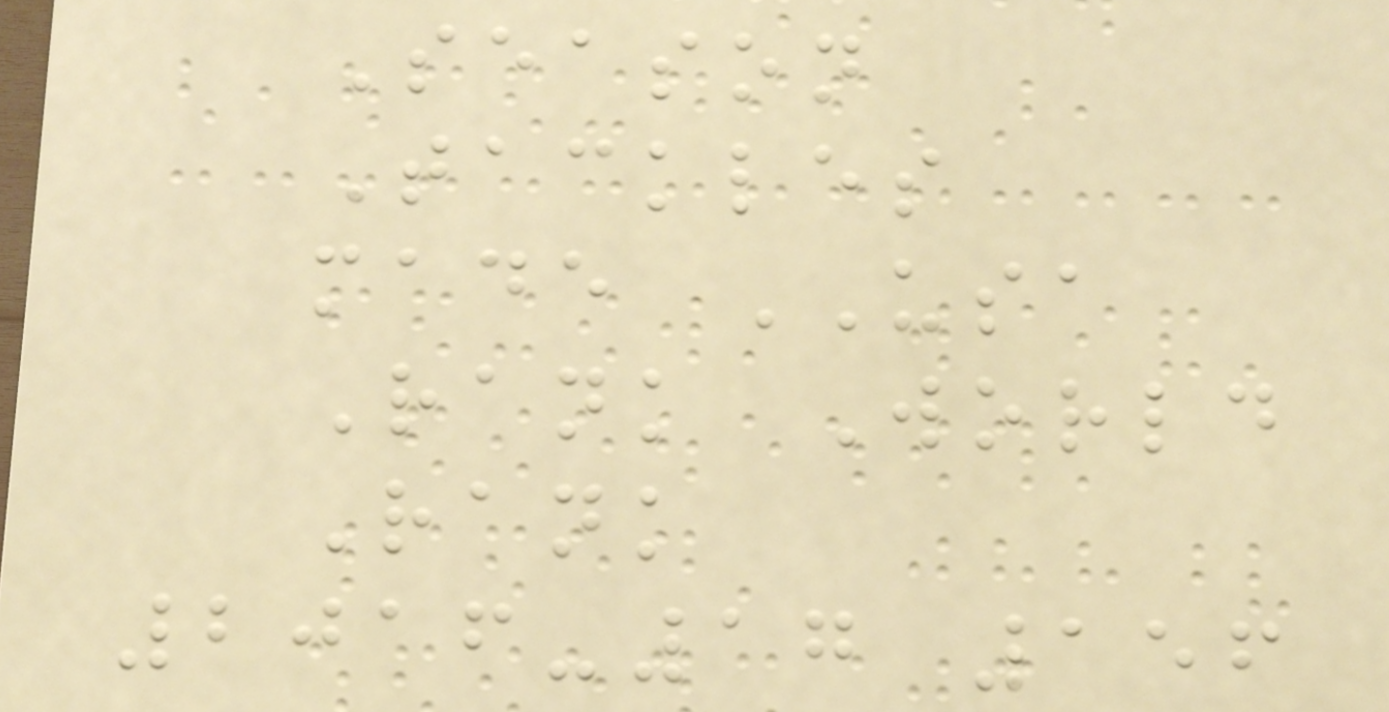Season
Tackles
made USA
Rank World
Rank
2016-17 156
